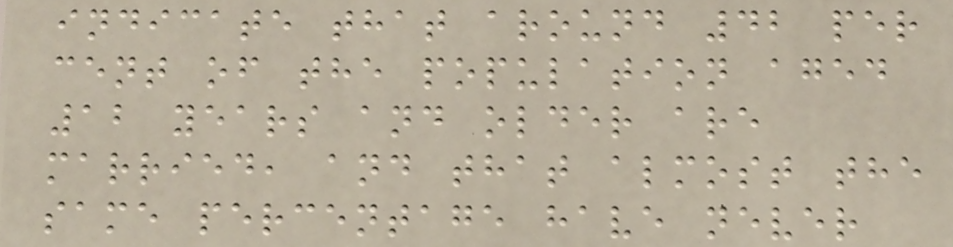indicate that around 42 per
cent of the population aged
12 years and older are
married, and that almost the
same percentage have never
